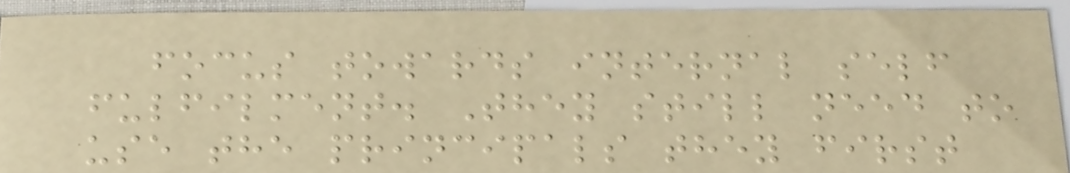focus towards internal self
fulfilment. They still need to
use the principals they first
